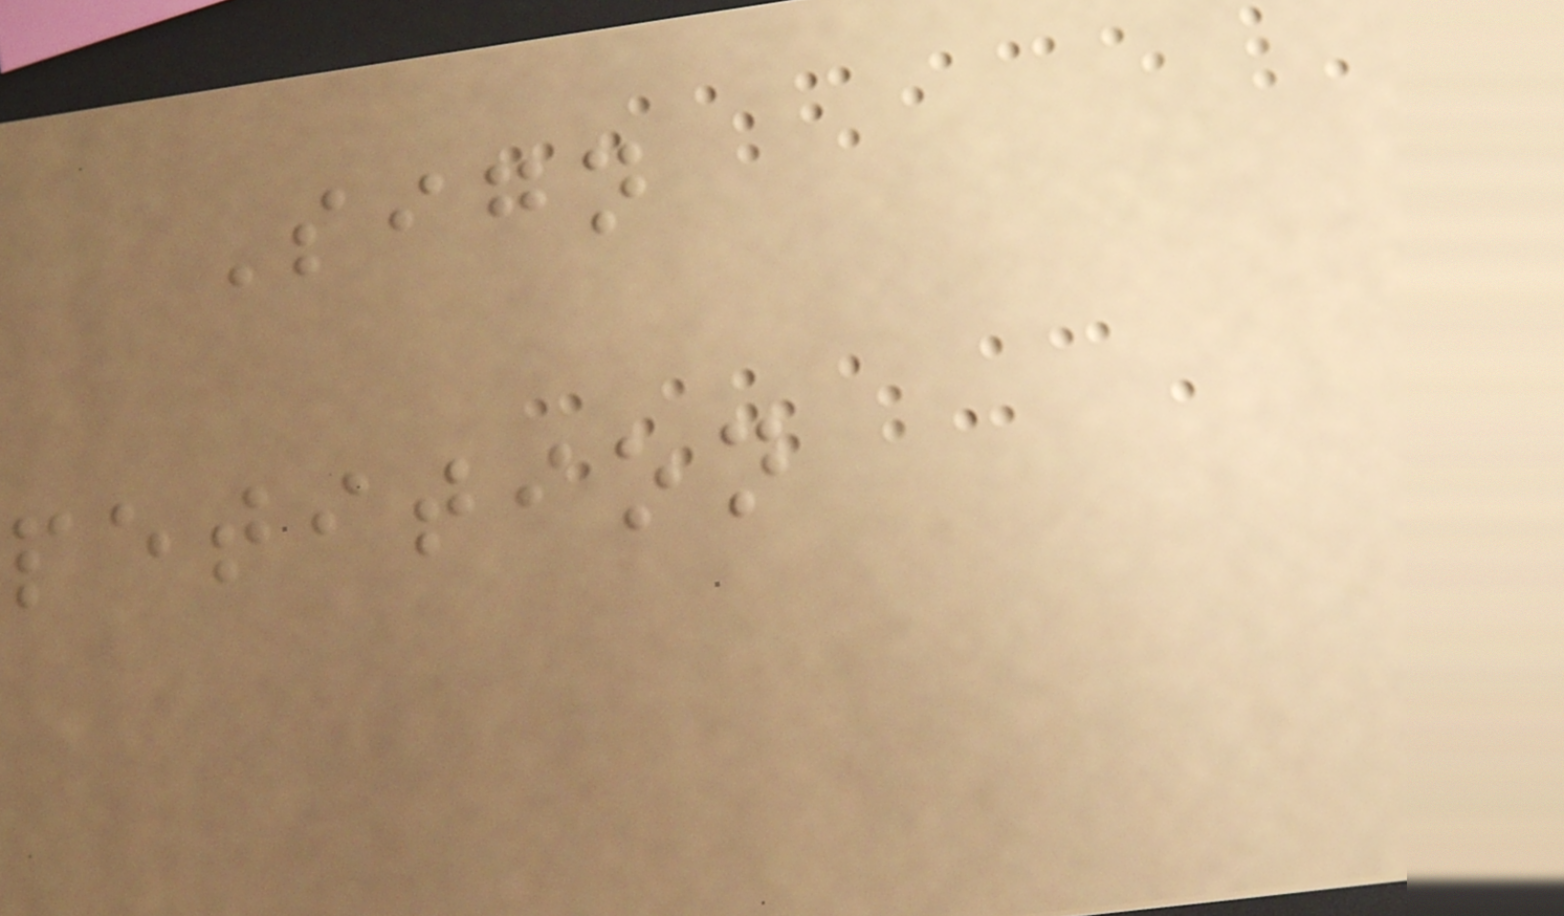Sign
petition
